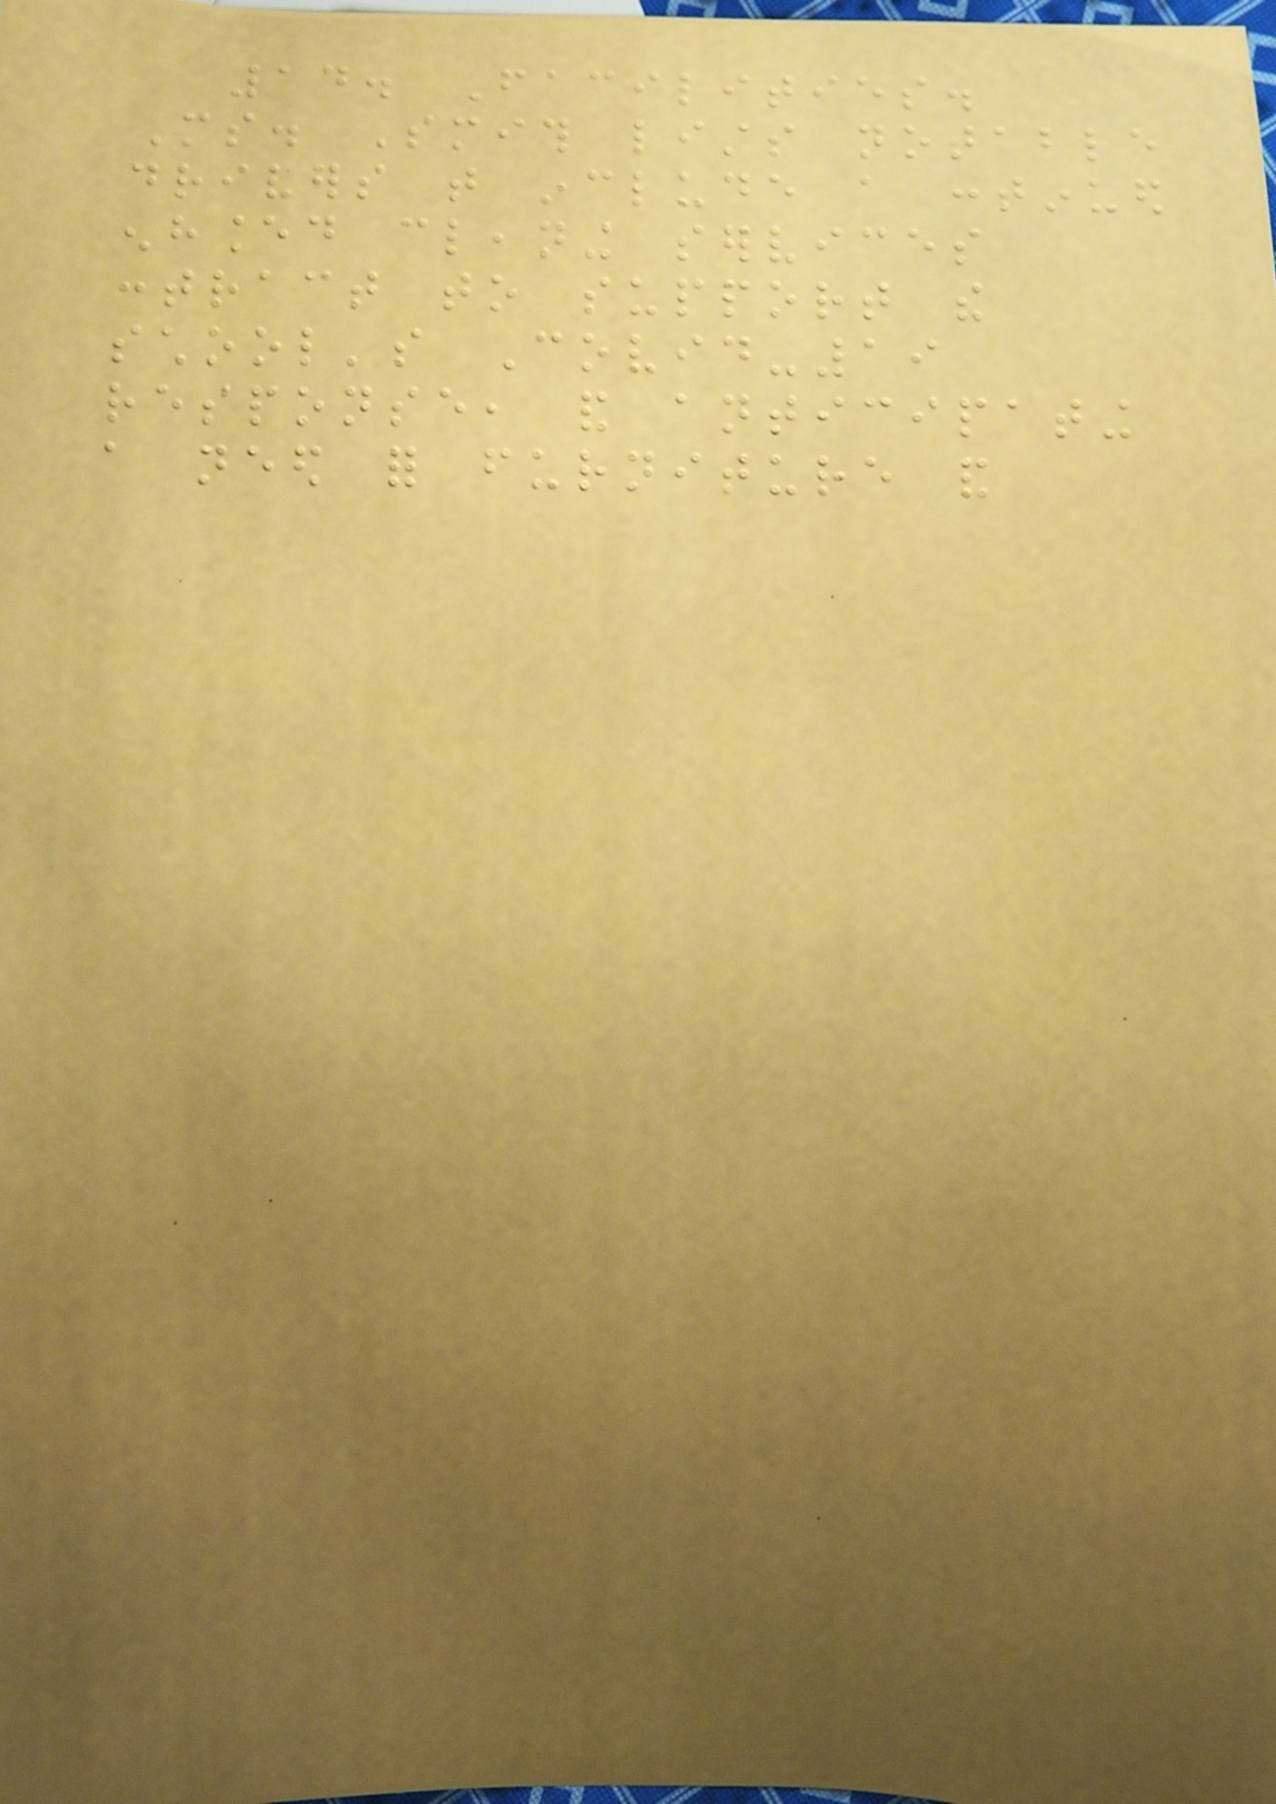14. Facilities.
Ms. Smith lists notable
drivers that include a continued
enhanced cleaning services
contract to support the
school's Covid-19
response, and anticipating
a need for furniture and
